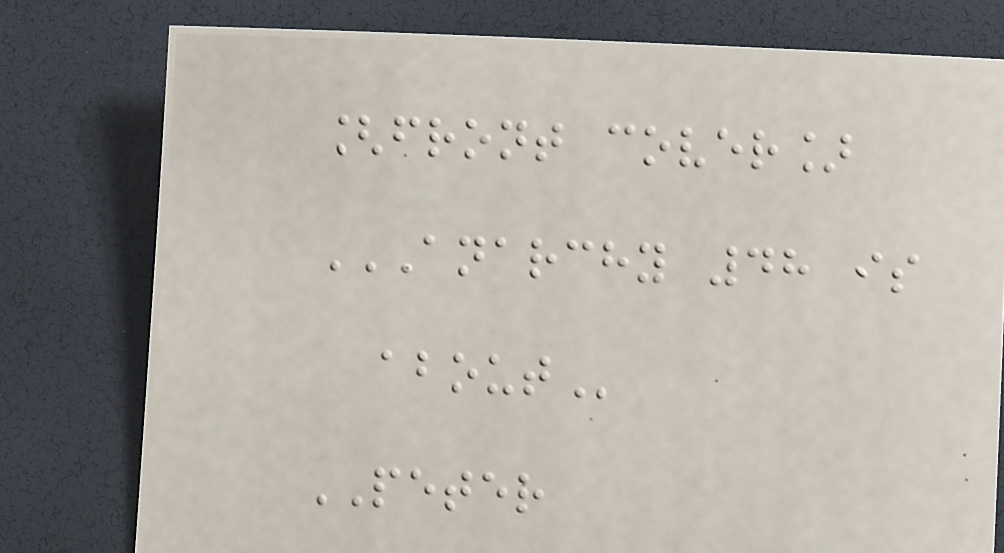[front cover]
ANARCHY 48 IS
ABOUT
PETER
